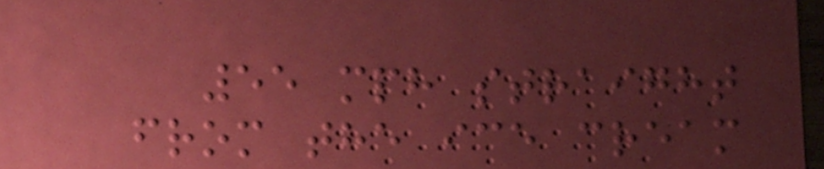55 mph straight
from the ice cream
